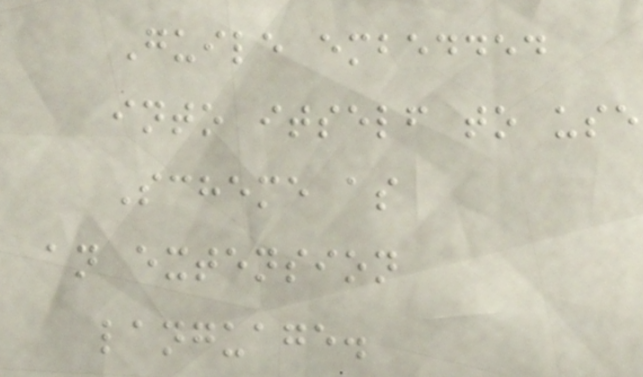Guile embedded
into itself to use
Scheme as
an extension
language.
